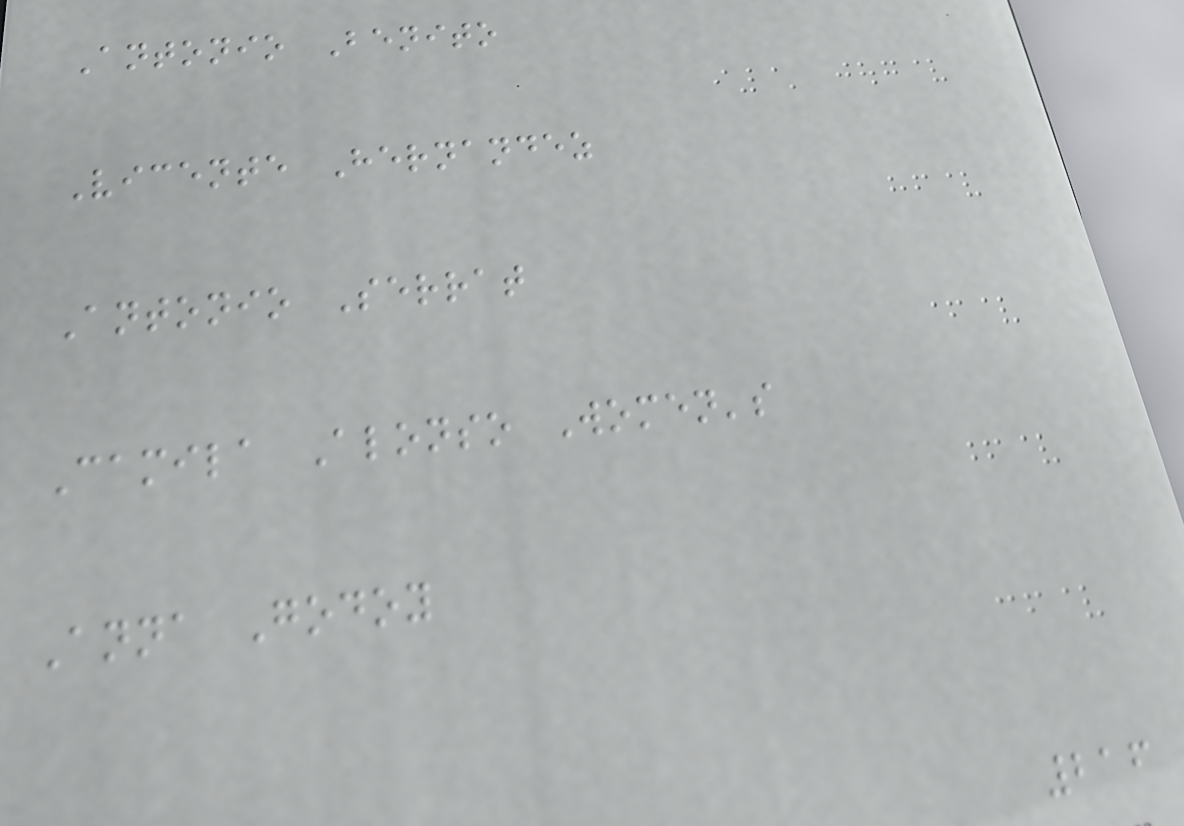Antonio Benito
Vicente Hernandez
Antonio Serrat
Camila Alonso Women's
Anna Godoy
216
